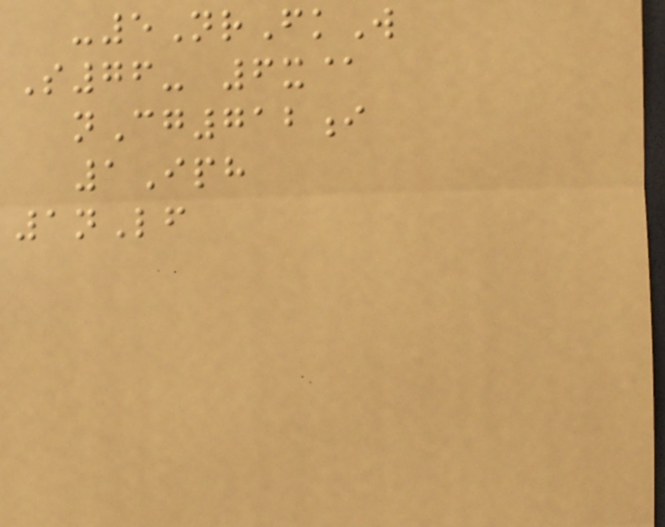-5NrFkW
S76- 6x@
nCg712i
1Iph
1nLf
